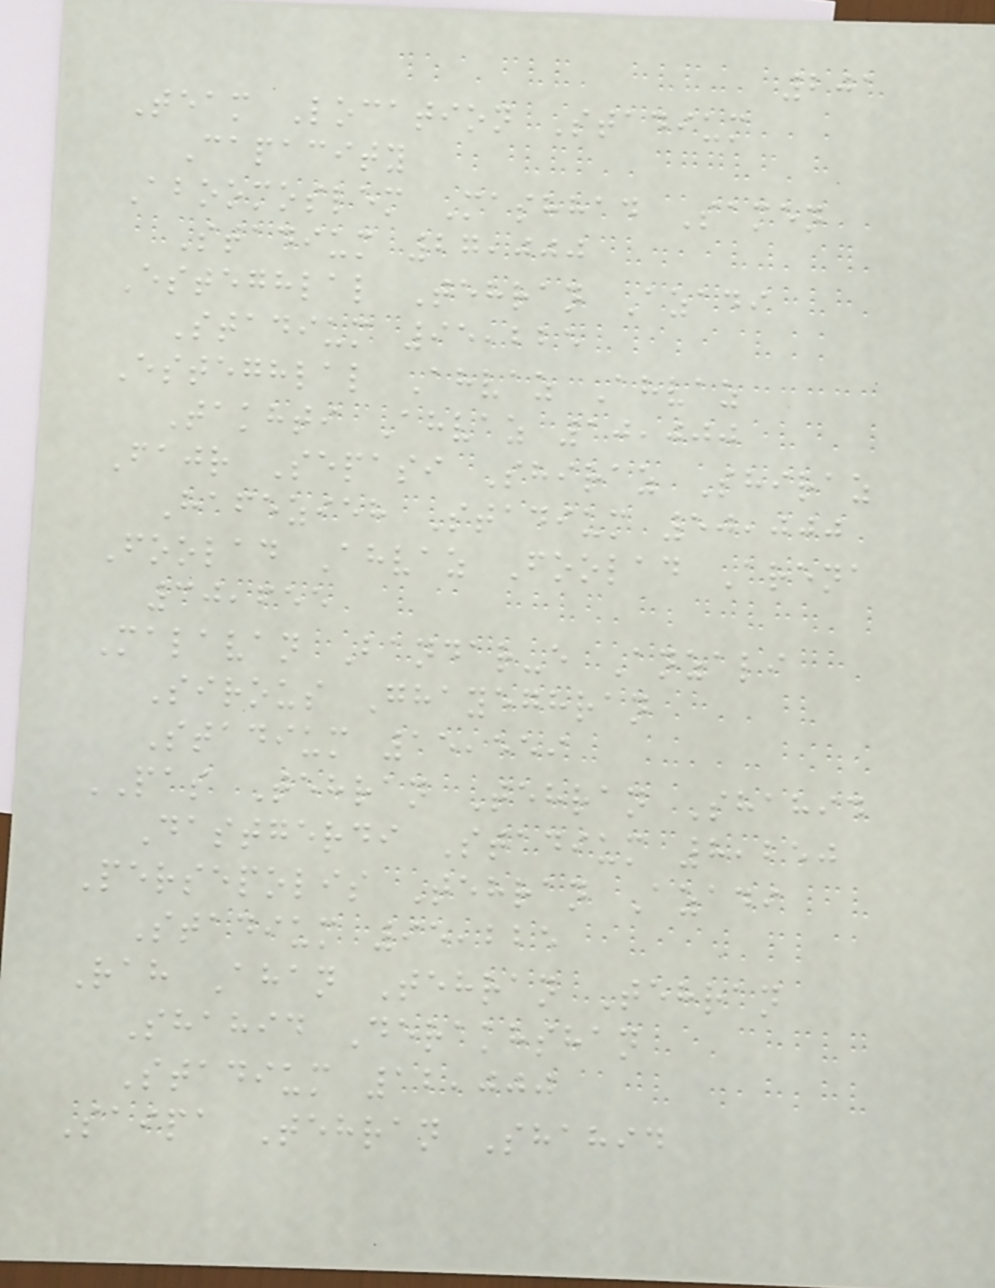201
Team Location Stadium
Capacity
Aboomoslem Mashhad Samen
Stadium 27,000
Esteghlal Tehran Azadi
Stadium 95,225
Esteghlal Ahvaz Ahvaz
Takhti Ahvaz 10,000
Fajr Sepasi Shiraz Shiraz
Hafezieh Stadium 50,000
Foolad Ahvaz Foolad Arena
30,655
Malavan Bandar-e Anzali
Sirous Ghayeghran
Stadium 15,559
PAS Tehran Tehran Shahid
Dastgerdi Stadium 8,250
Persepolis Tehran Azadi
Stadium 95,225
Rah Ahan Tehran Tehran
Shahid Derakhshan
Stadium 12,000
Saipa Tehran Shahid
